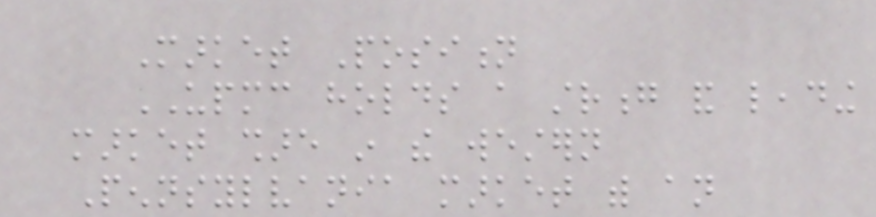Market Position
UPMC holds a strong and leading
market share in the western
Pennsylvania market with an
